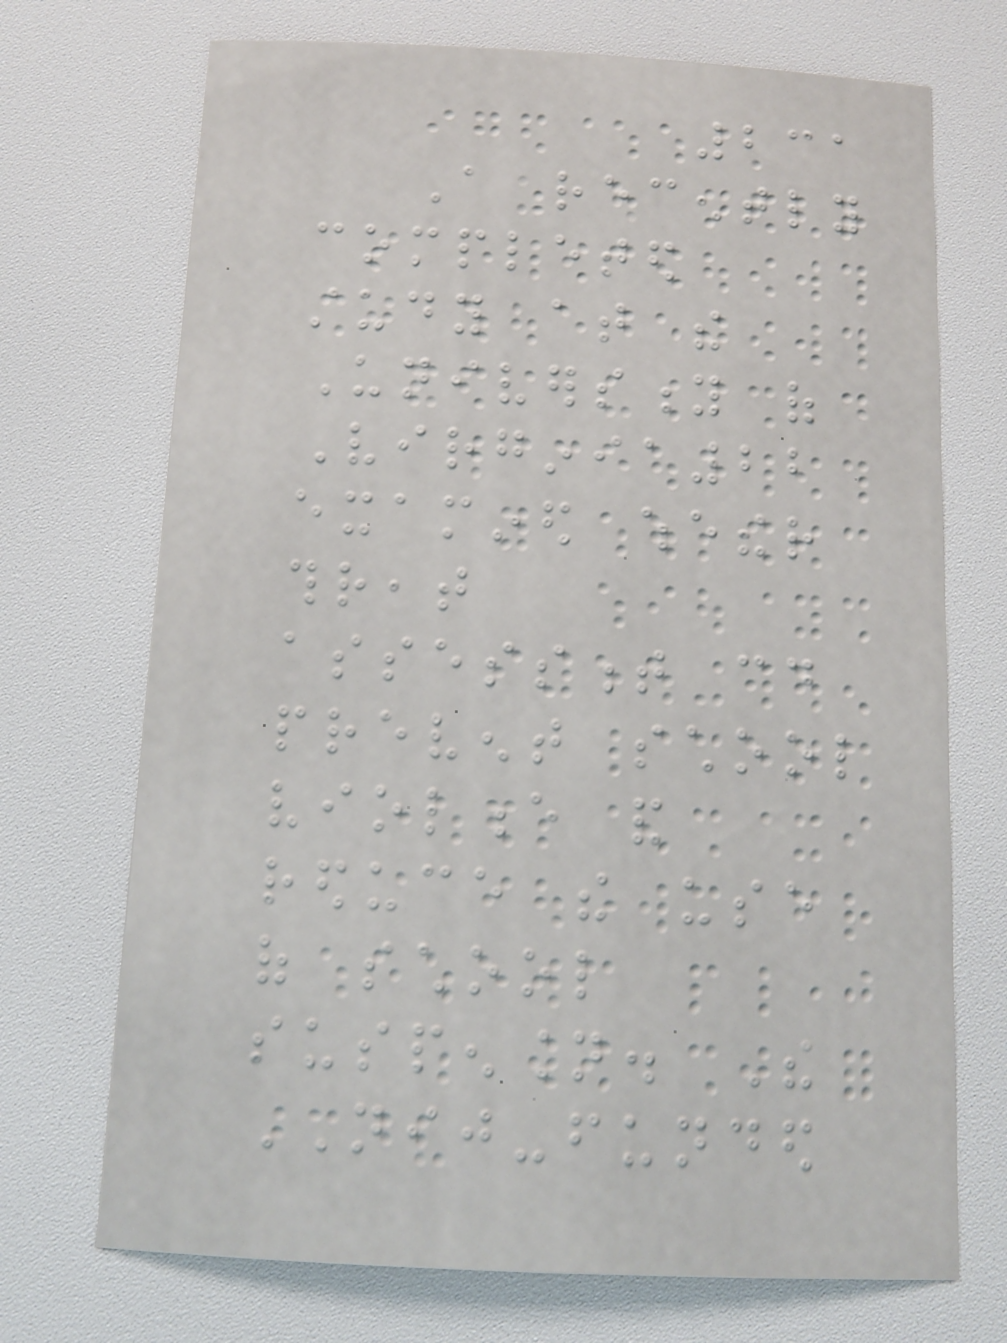231
A recently
completed
study at the
University of
Virginia22
examined whether
threat
assessment could
prevent school
violence and
reduce the use
of school
suspension. The
NIJ-funded
